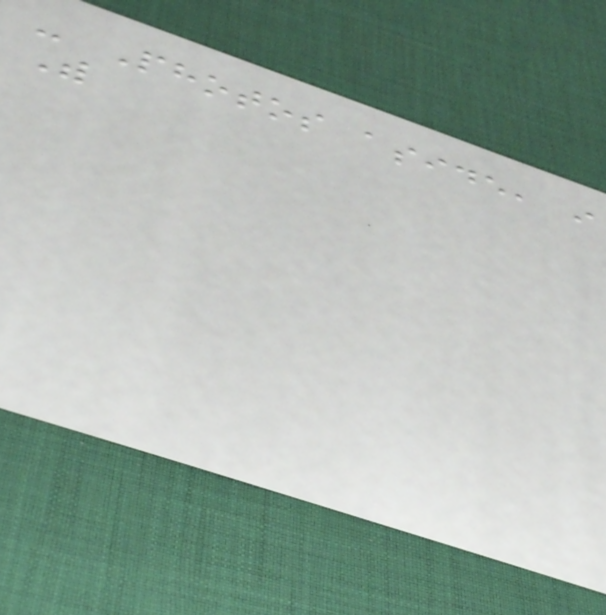- Photos aside, i
With
